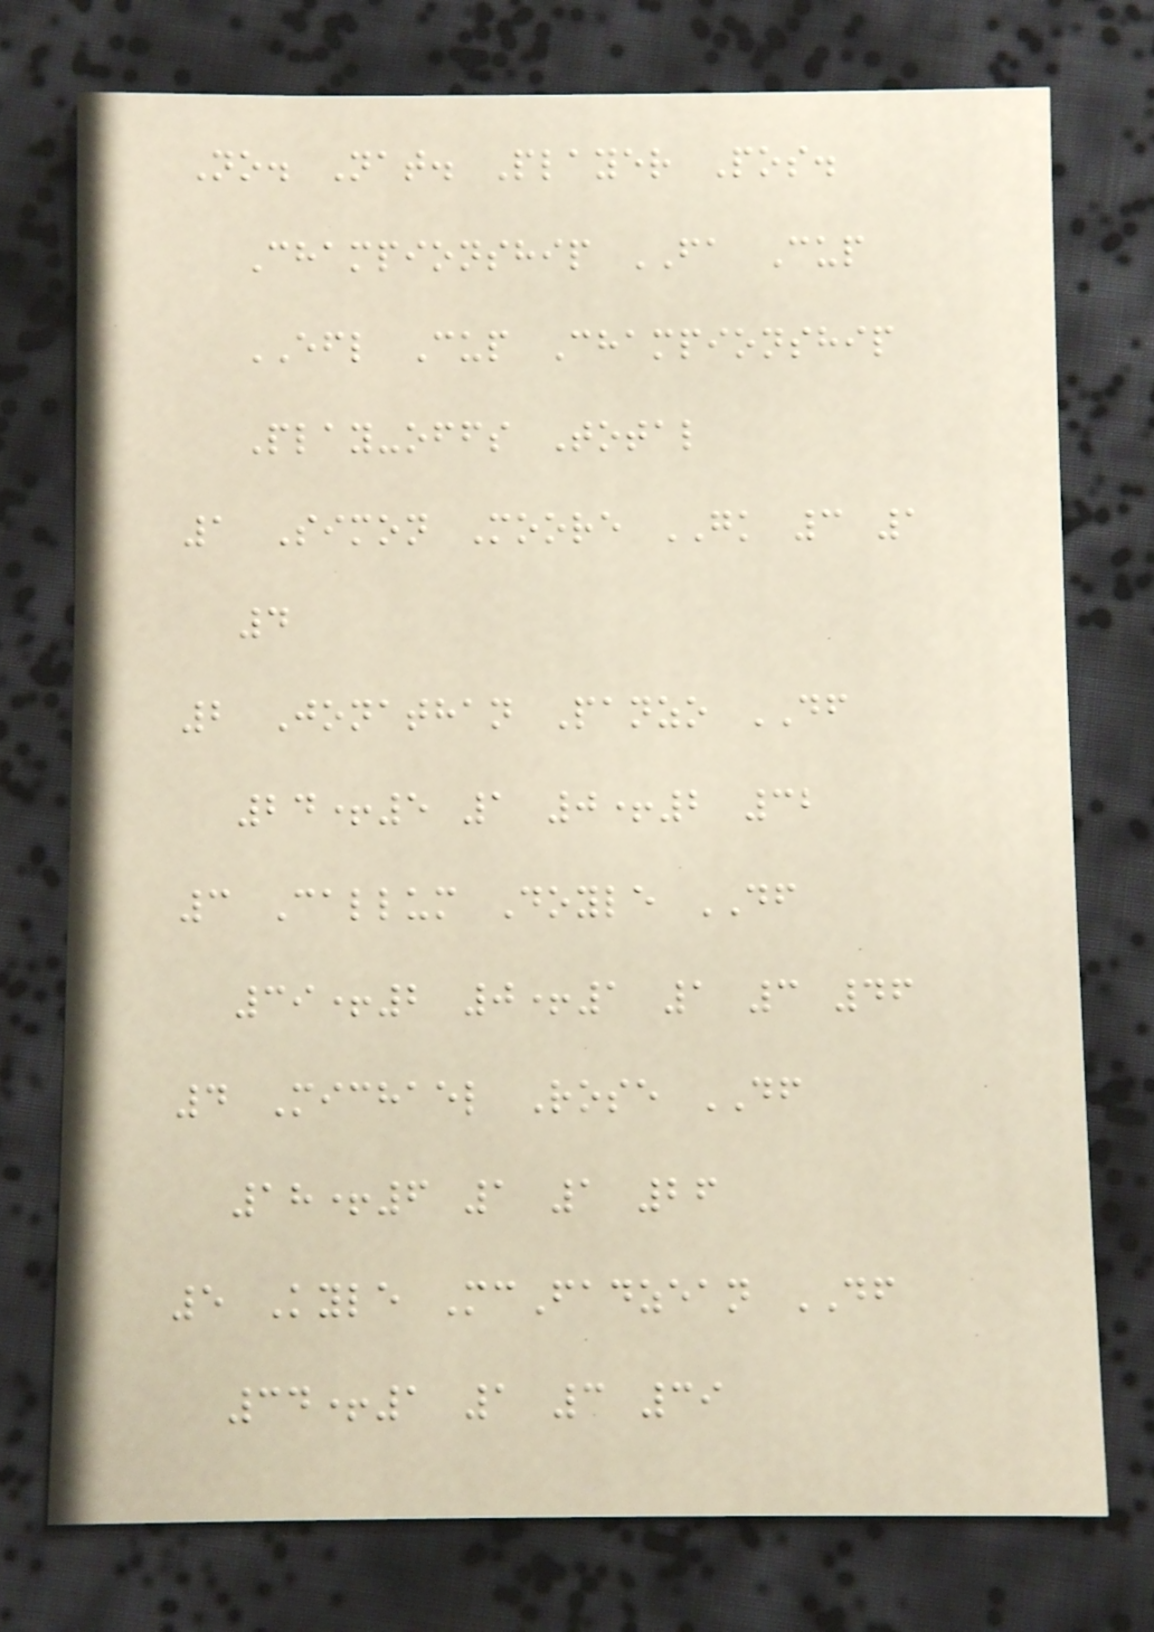No. Nat. Player Pos.
Championship FA Cup
EFL Cup Championship
Play-offs Total
1 Simon Moore GK 3 1
4
2 Jonathan Panzo DF
24+5 1 0+2 32
3 Callum Doyle DF
39+2 0+1 1 3 46
4 Michael Rose DF
18+6 1 1 26
5 Kyle McFadzean DF
34+1 1 3 39
